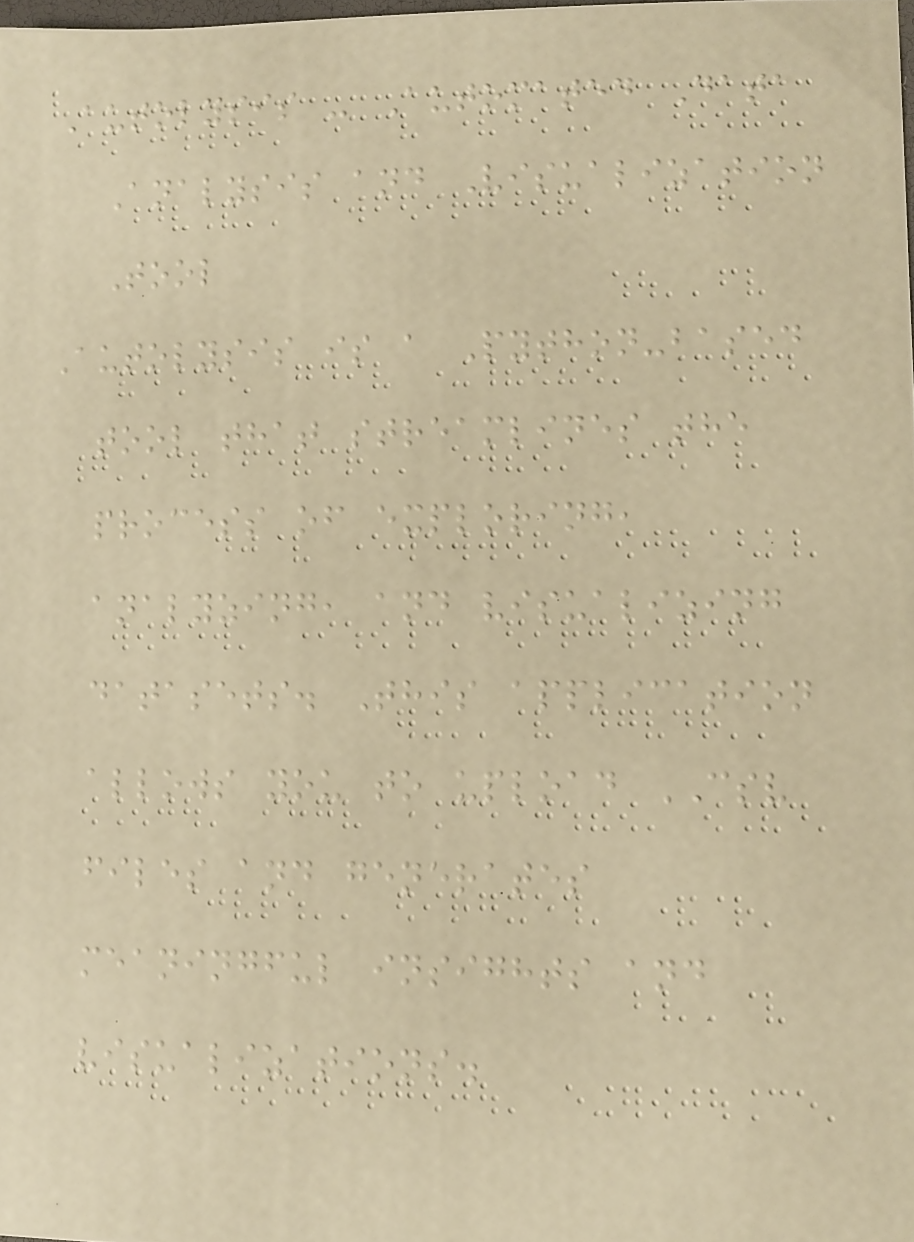Autolysis - Automated Data
Analysis and Visualization
Tool
Autolysis is a Python-based
tool that streamlines the
process of exploring,
analyzing, and visualizing
datasets. This application
allows you to upload CSV
files and generates
meaningful insights and
visualizations.
